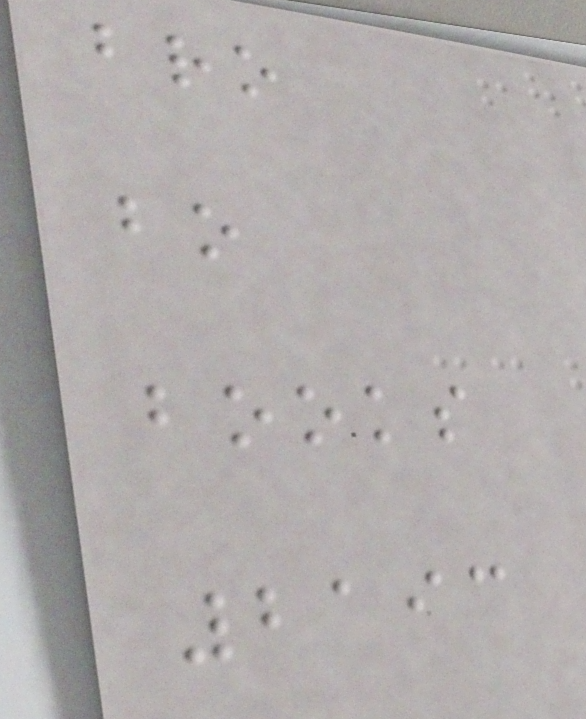bro
bo
books
2193
